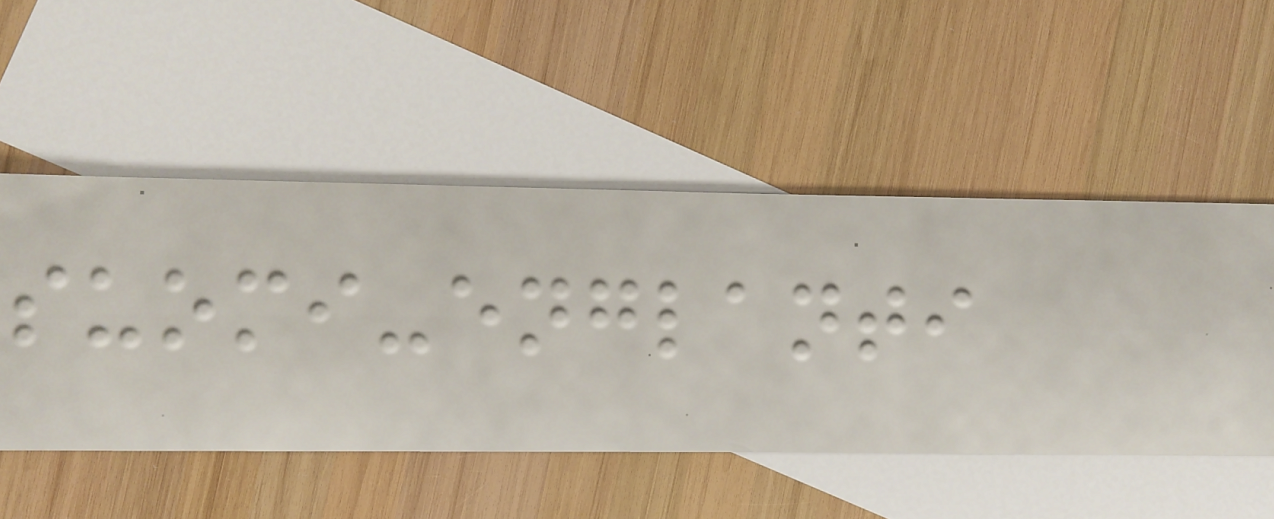suomi-englanti
